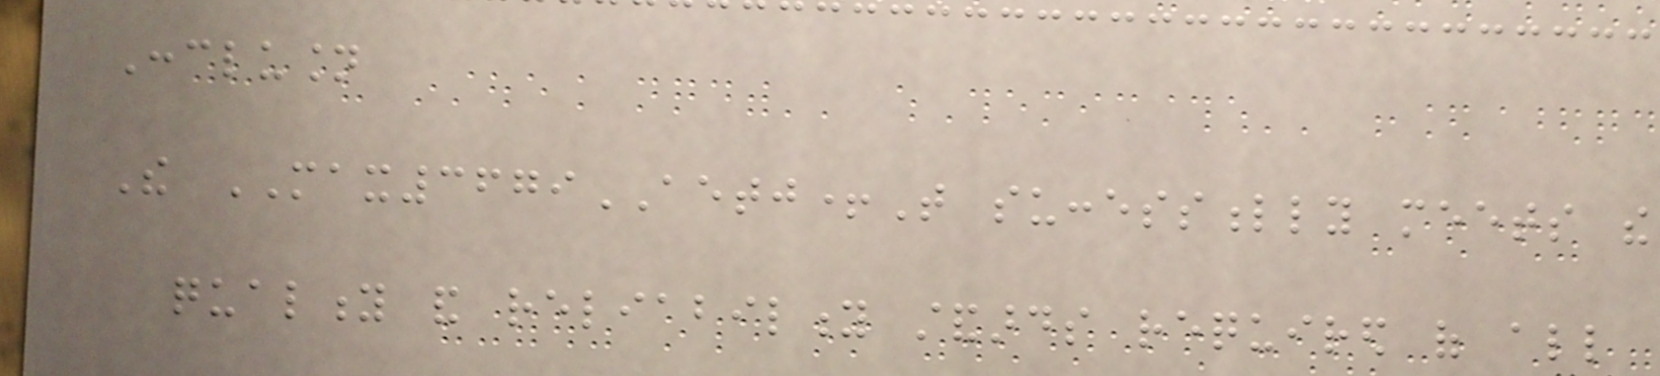Conclusion
The MAX3679AETJ+T successfully meets the
quality and reliability standards required of all
